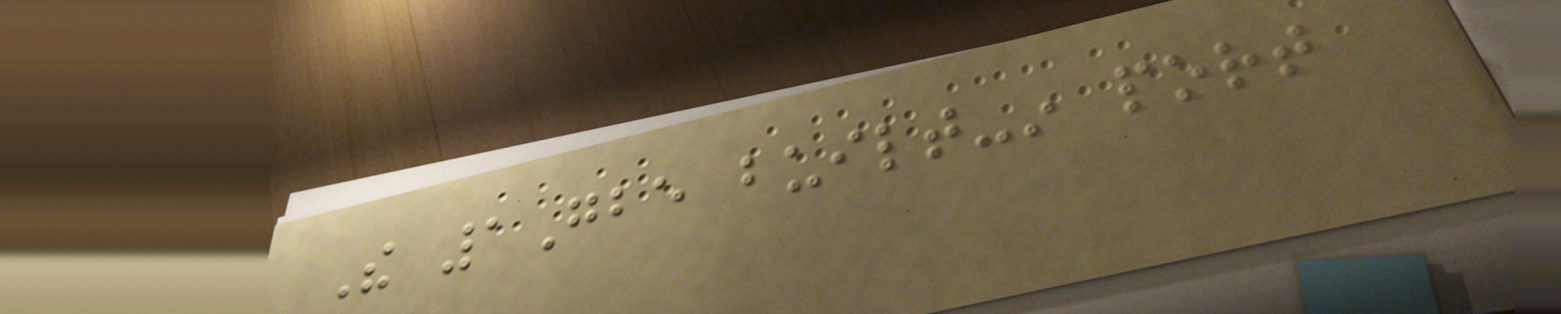The 1Gbe built-in port
